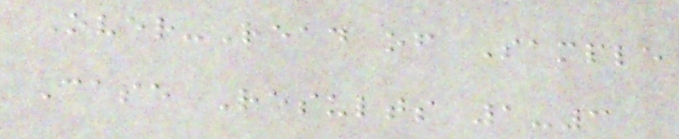Over-Read of Sample
Case Results 1-3
